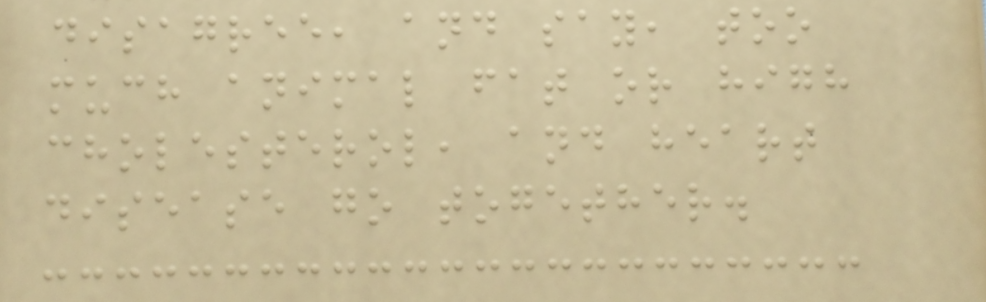disagree, and say, too
much animal fat or high
cholesterol, and heart
disease go together.
